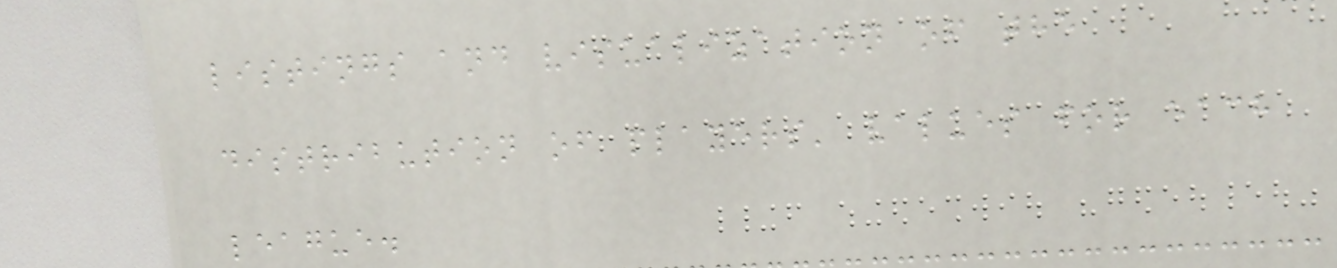listings and visualization of the
distribution of players' values for each
league.
